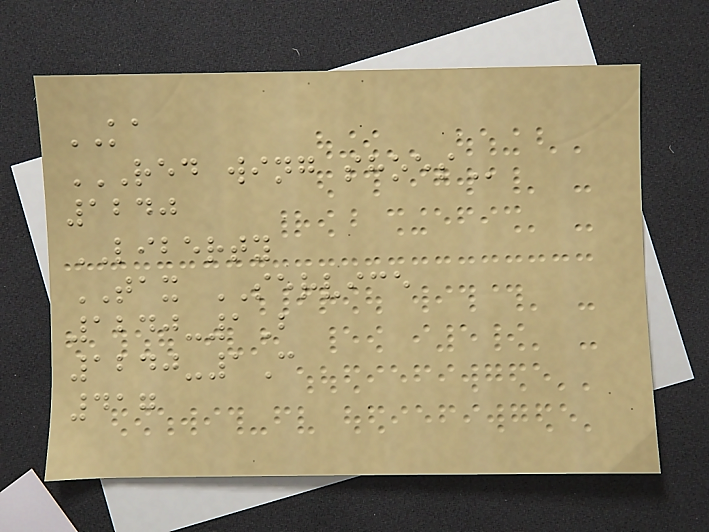KA
RED WING SHOES
1240
LIBERTY
TAX SERVICE
1240-1B
1240-1C
417
